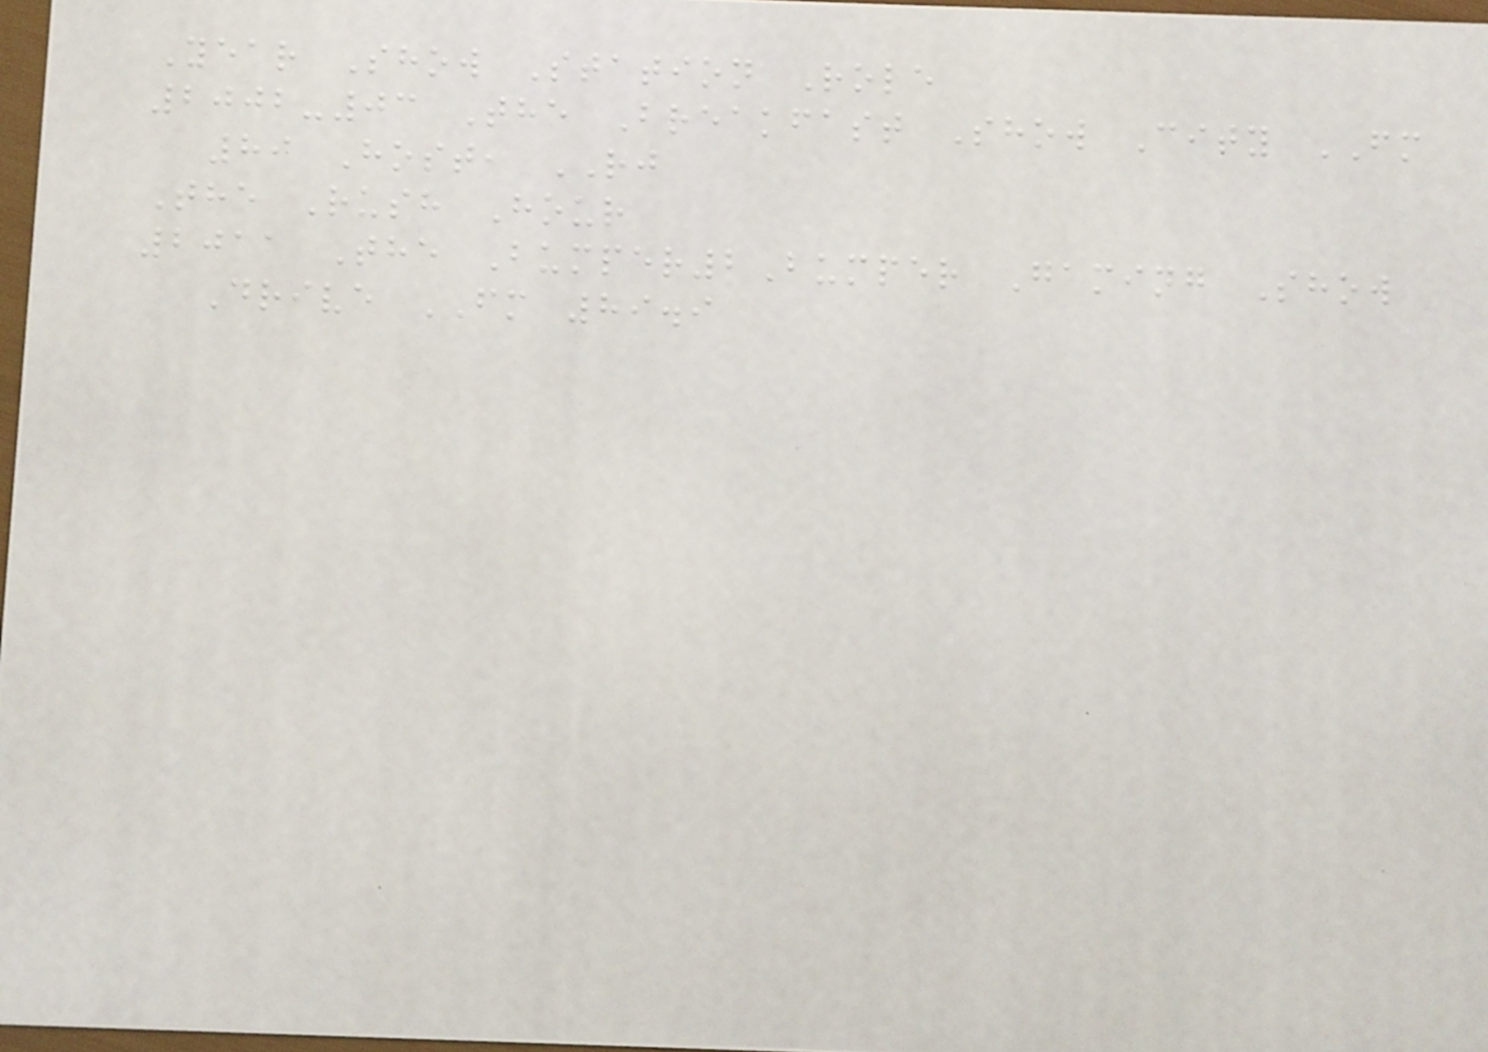Year Show Station Role
2002-03 The Breakfast Show City FM
89 Host, RJ
The Rush Hour
2011 The Bumper2Bumper Gaming Show
Drive FM 89.9
